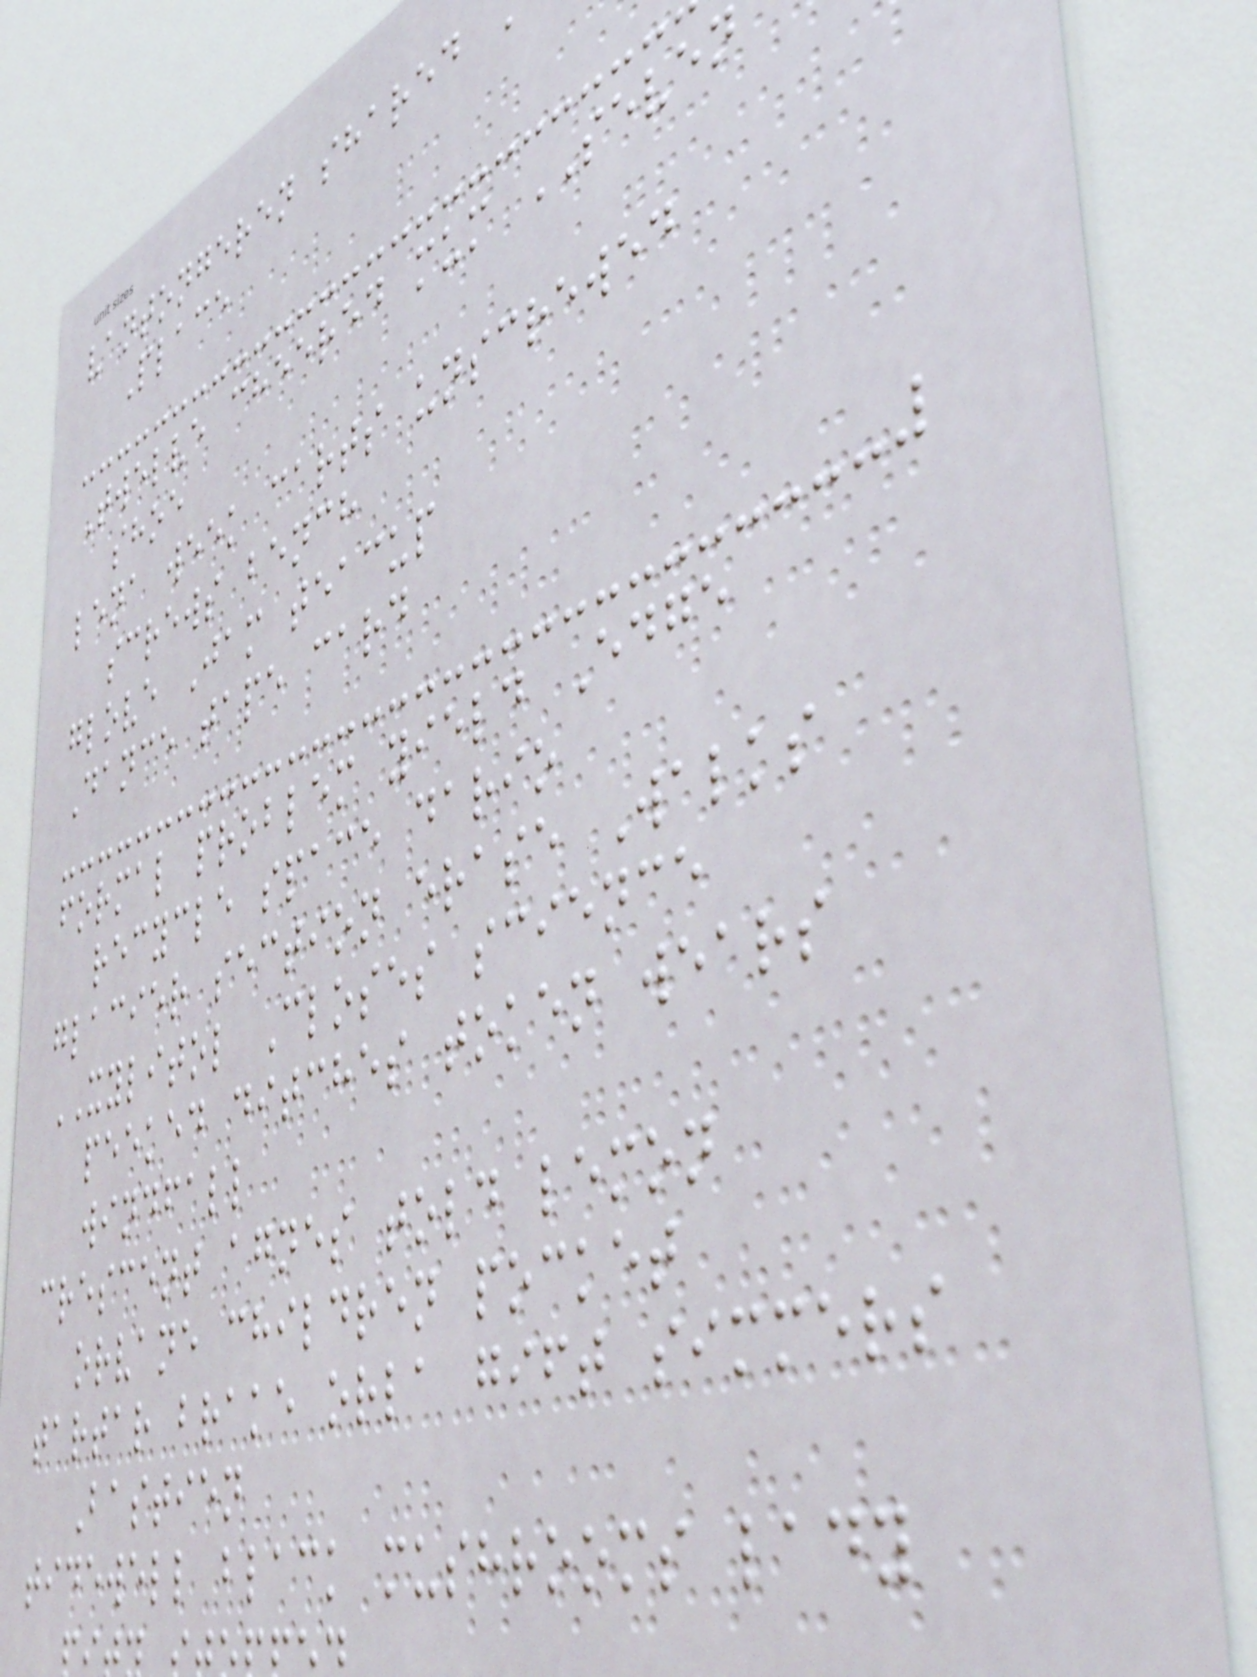vantongeren shared
Place
Twelve cheered mum SEVEN
shoe
lena week carts unscrewed
screws bench
glove Jam teacup
Dance tape card
formal problem yield Edge
recycle space dario
glacier section erase Walks
XYLITOL Closes science
peeked ditches token wears
windfall
crescent agnes told lemon
orvane children pocket
tartar brake orla gift simmers
Bastien
tidewell black mushrooms lady
